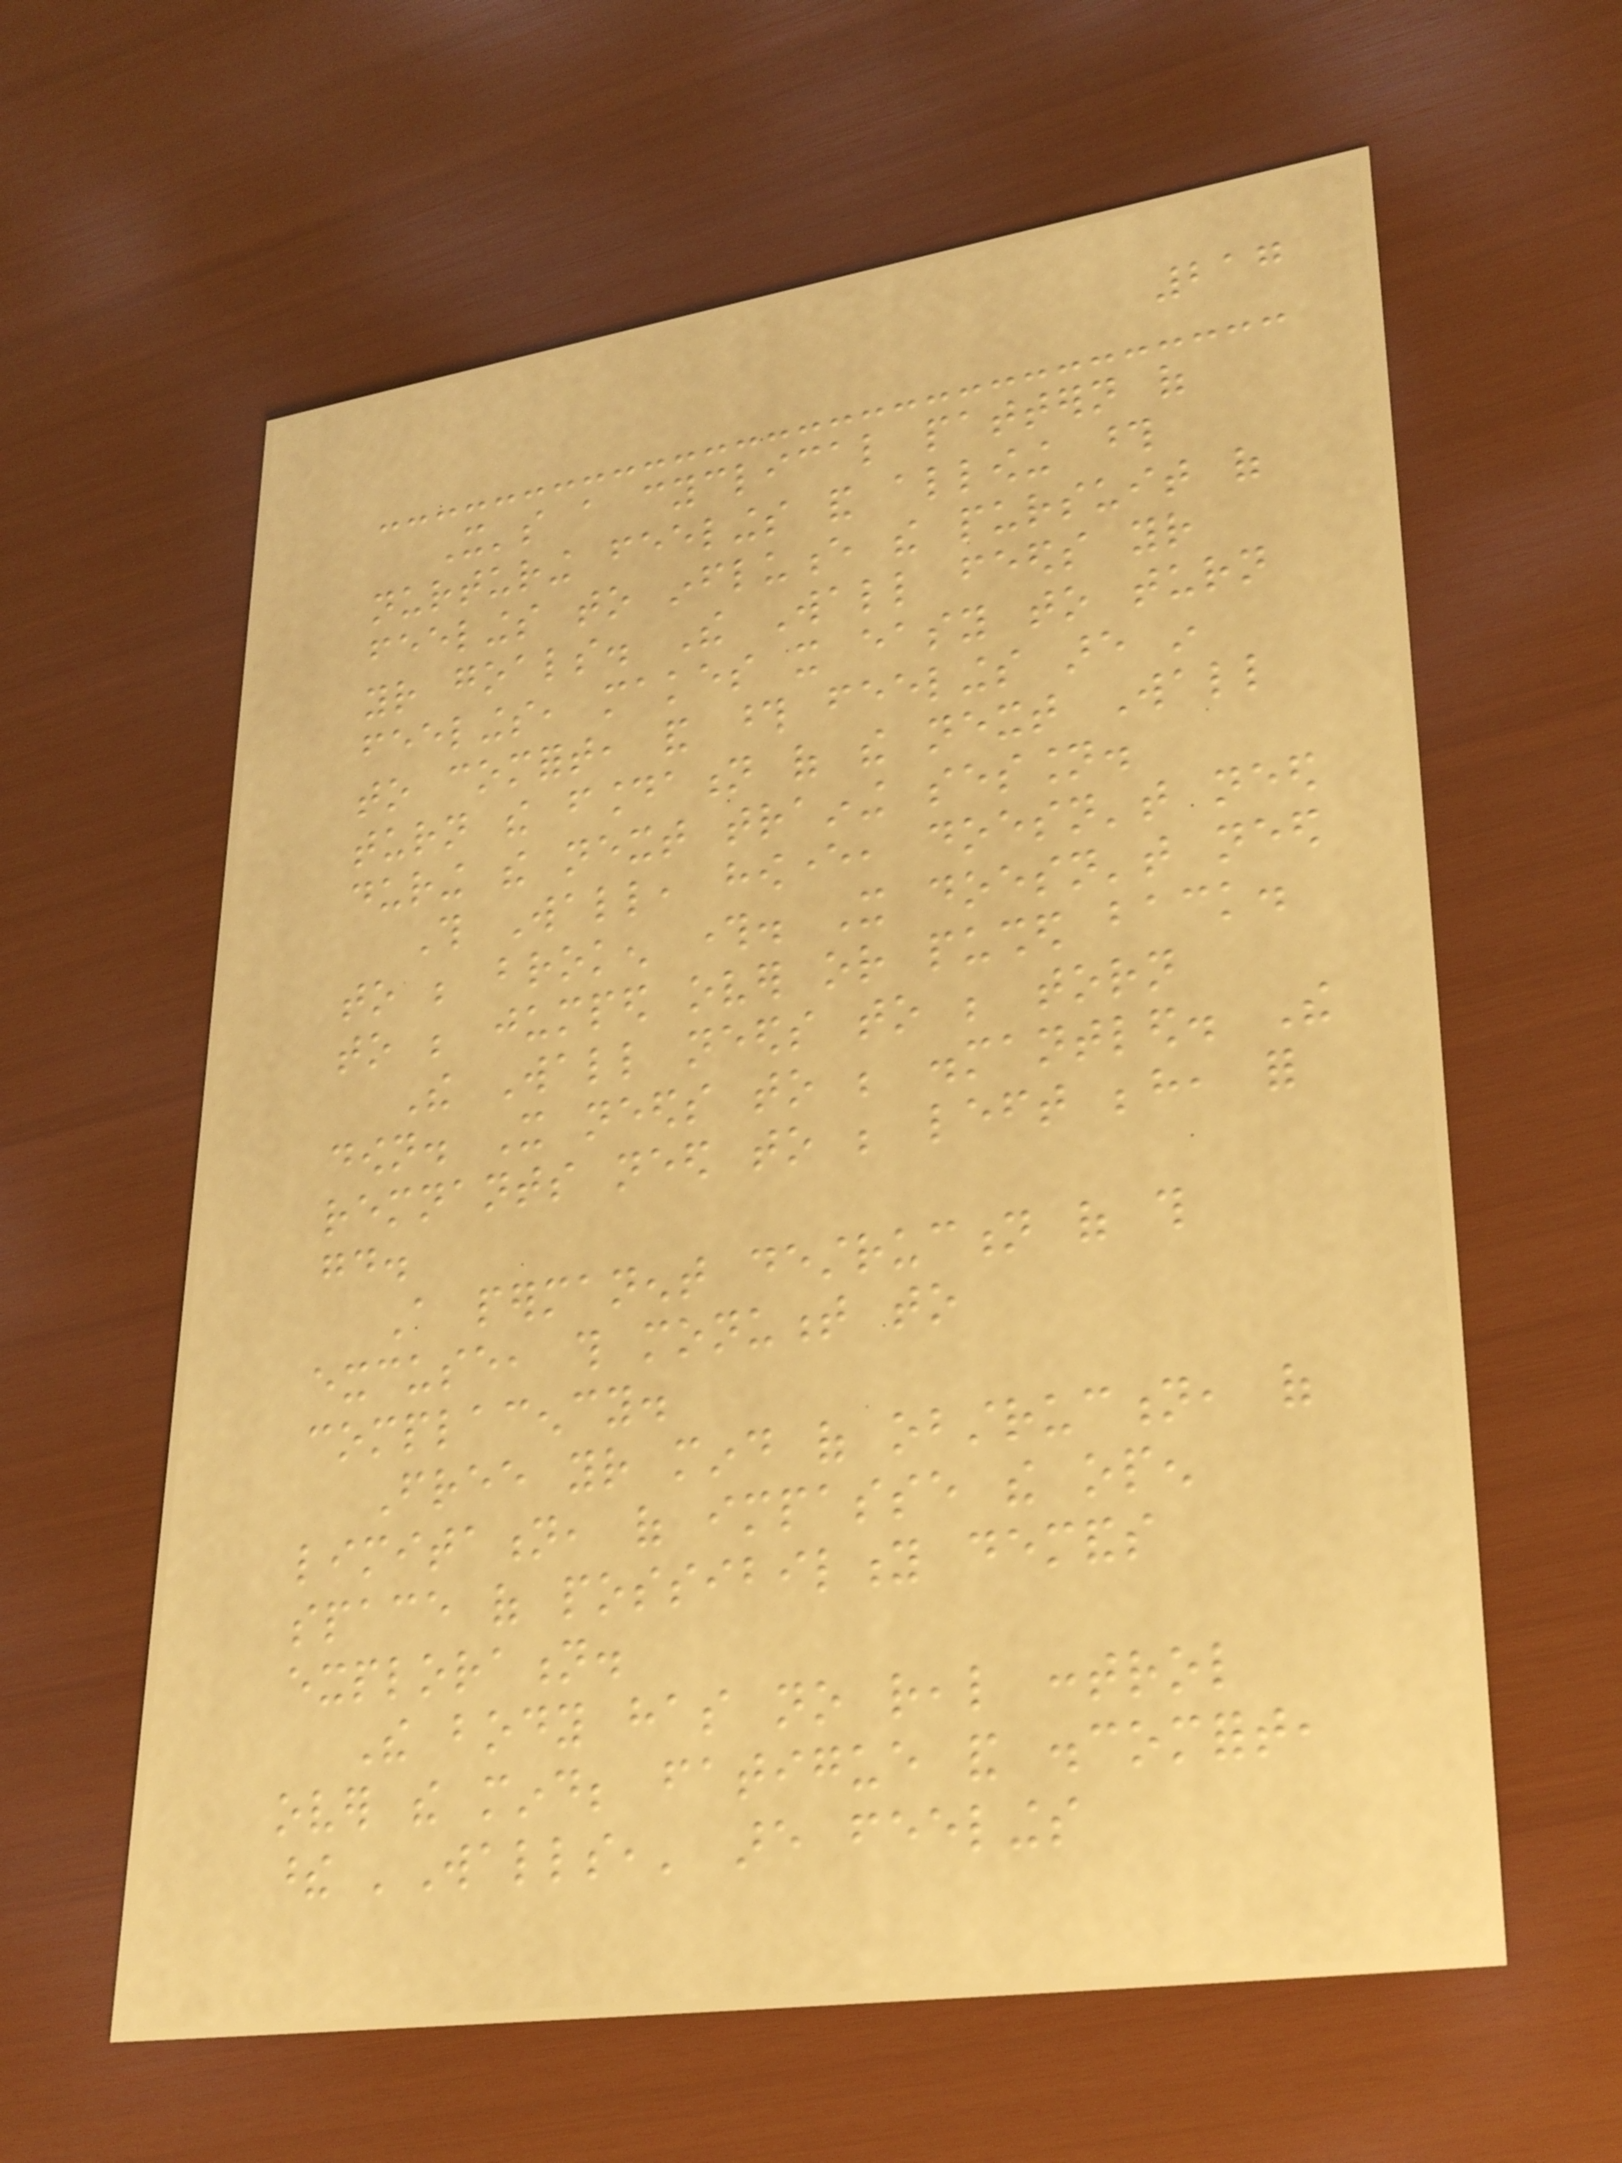217
It's a cyclical pattern of
nurturing feelings and allowing those
feelings to influence the pursuit of
your goals. The Wall feeds your
feelings, makes it easy to turn
to comfort, and those feelings are in
turn the foundation of the next Wall
during the next training session.
This Wall, however, doesn't need
to be broken through. It doesn't need
to be jumped over or pushed back.
The Wall needs to be torn
down. It needs to be dismantled. The
remnants need to be left behind, for
good.
A permanent destruction of this
excuse, this monument to
complacency.
Free your mind of obstruction, of
limitation, of impasse the open
space of possibility demands
exploration.
The body has no real control
over the mind; fatigue and discomfort,
these 'Walls,' are feelings
